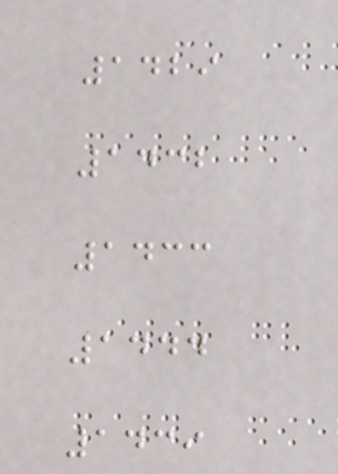1429
1432
1433
1444
1439
